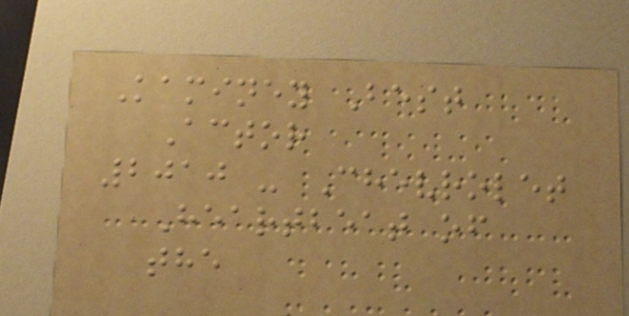Kaminey Best
Actor
2010 - Chevrolet
Heartbeat of
the
